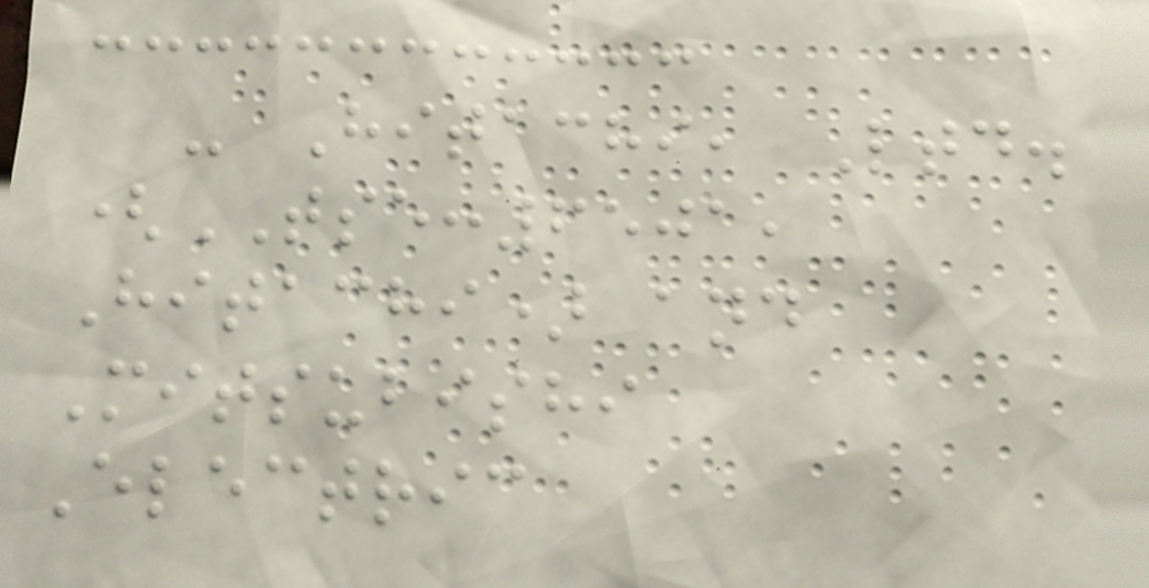- Hitachi, Ltd.
(TSE:6501,
Hitachi) and
Mitsubishi
Electric
